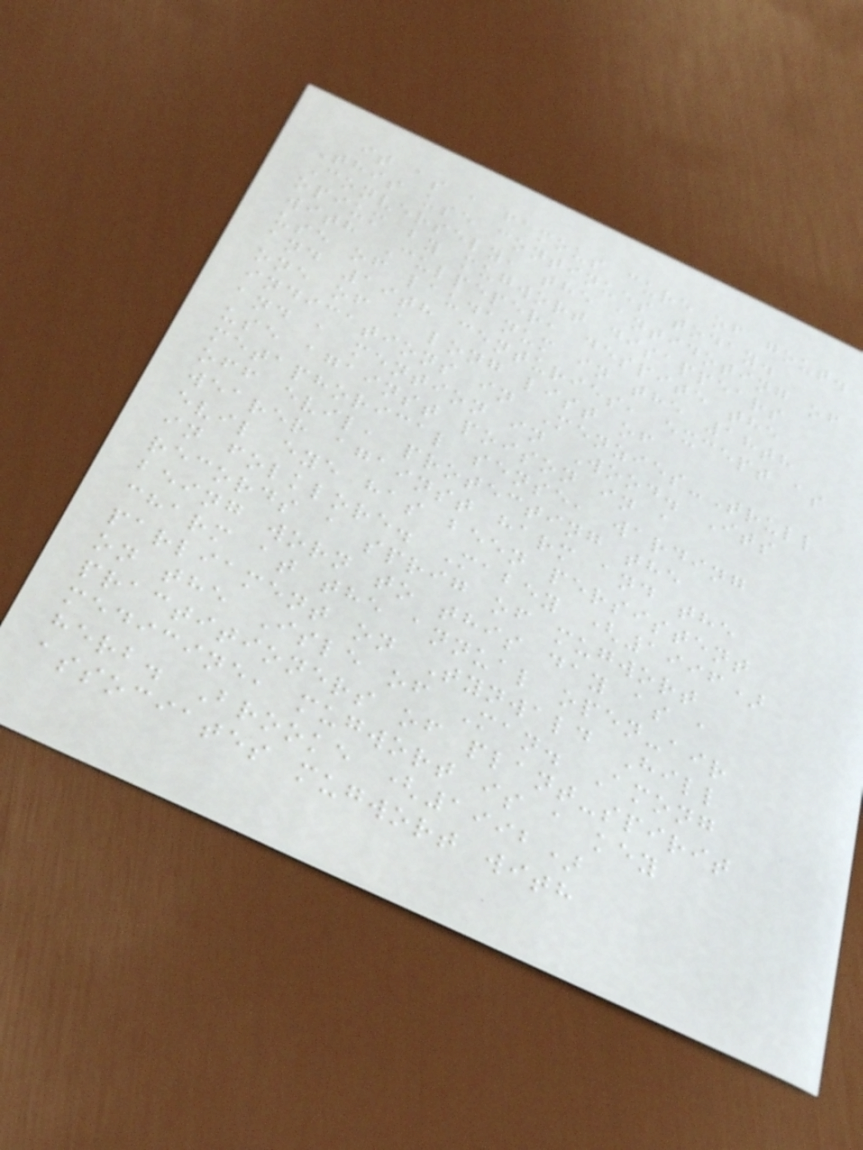it as a famous cure of gout.
This use continues today.
Conversely, the antidoting of
opium by mugwort disappears
with Culpeper, despite the
use of laudanum in the 18th
and 19th centuries, except as
one of a long list of
indications in Menzies-Trull
and a mention in Wood. Its
use against poison in a
metaphorical sense, warding
off evil, protecting the
wearer against harm and the
evil eye has been persistent
in folklore. Mabey (1996)
records a sprig of mugwort
being worn to this day as a
charm at the annual open-air
parliament on Tynwald Hill
on the Isle of Man. Among
practitioners of plant-spirit
medicine, mugwort is a key
herb. Brooke (1992)
associates mugwort with
